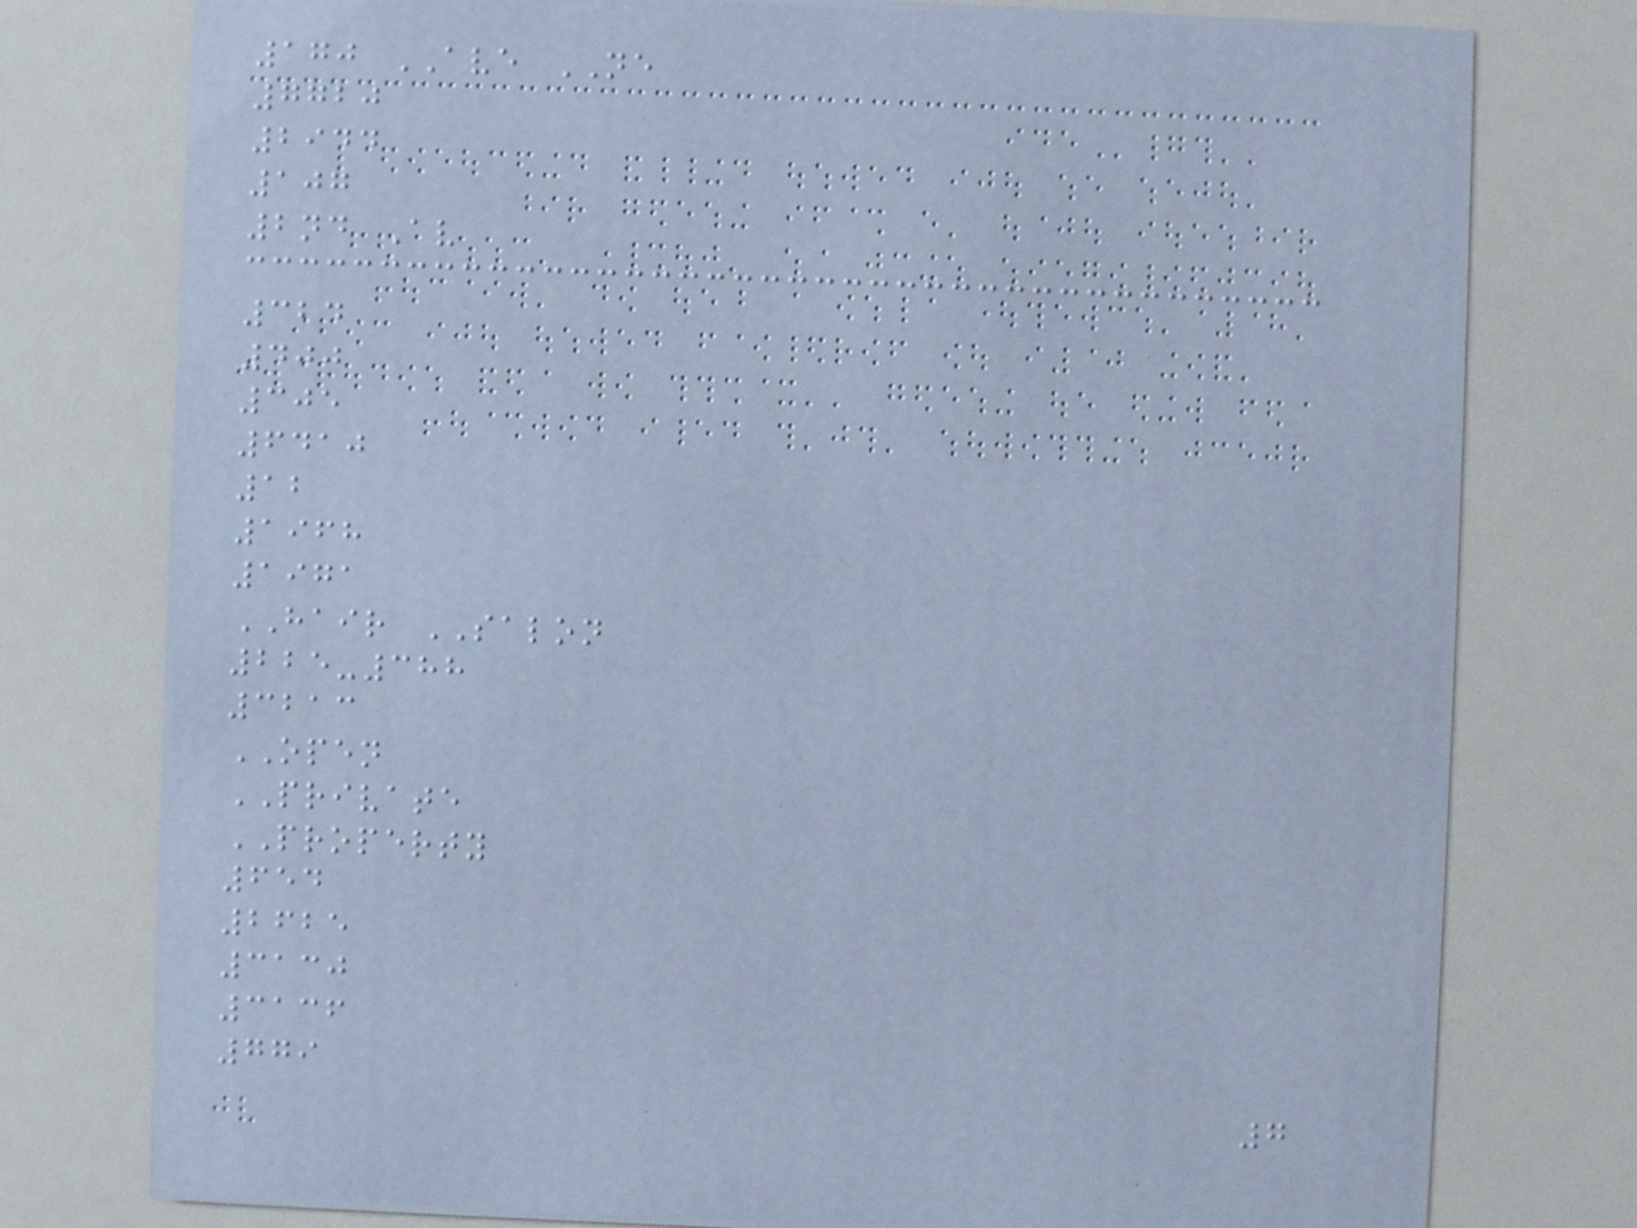170 AVE NE
7720
2944
107
2nd Av
324
400
305
6410
12
1968
1971
HAIR SALON
225-388
3213
OPEN
PRIVATE
PROPERTY
654
2625
3130
3136
779
7
